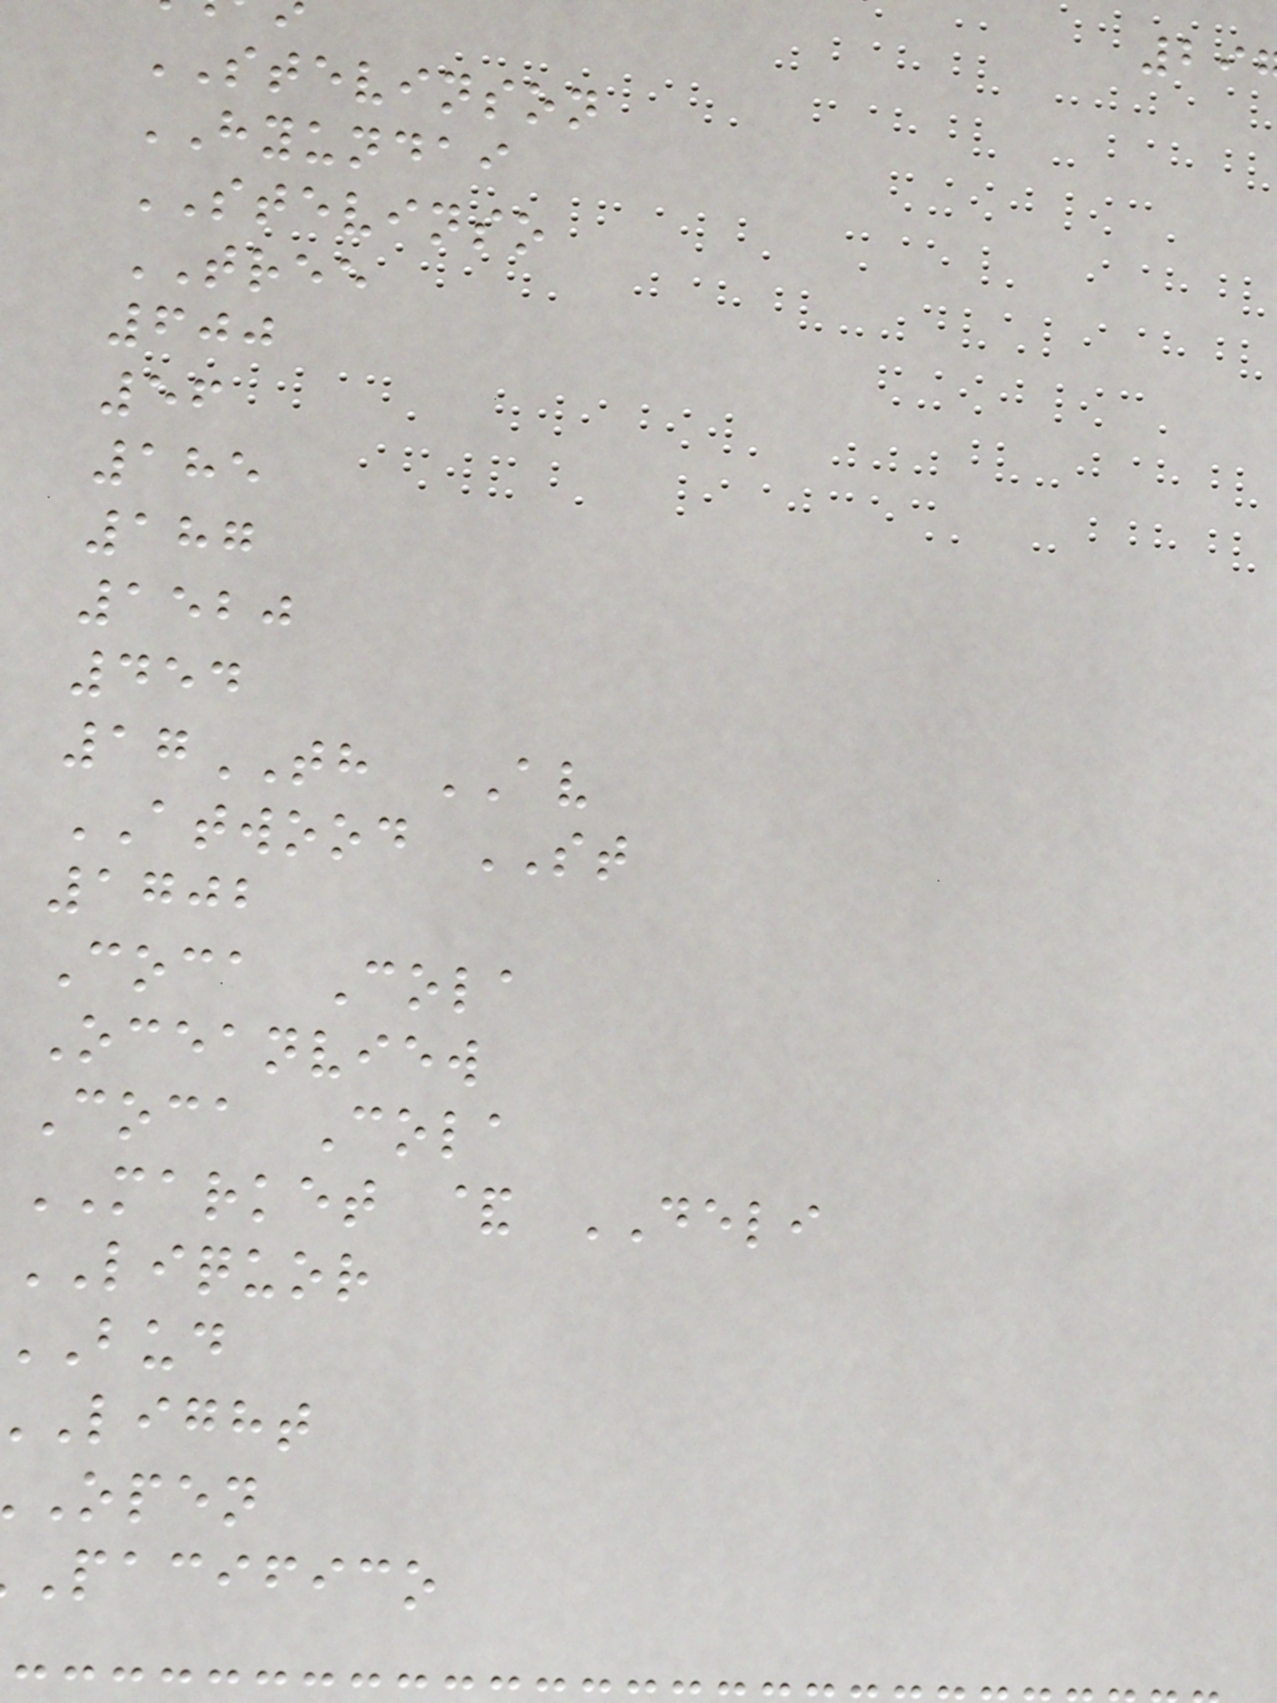STEVINSON
HYUNDAI
STEVINSO
TREE
600
56
185
187
1520
454
17TH AV
ATWOOD ST
1702
Coca Cola
Oceanview
Coca Cola
MARKET & DELI
LIQUOR
light
open
pacifico
